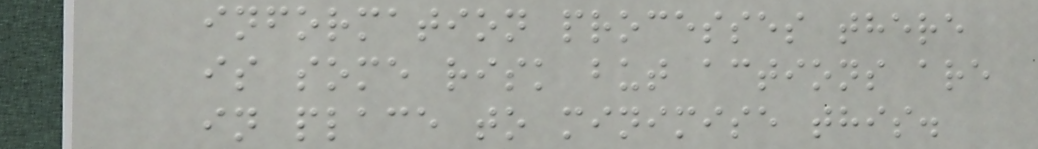information processes there
is some risk but actions are
in place to minimise this.
